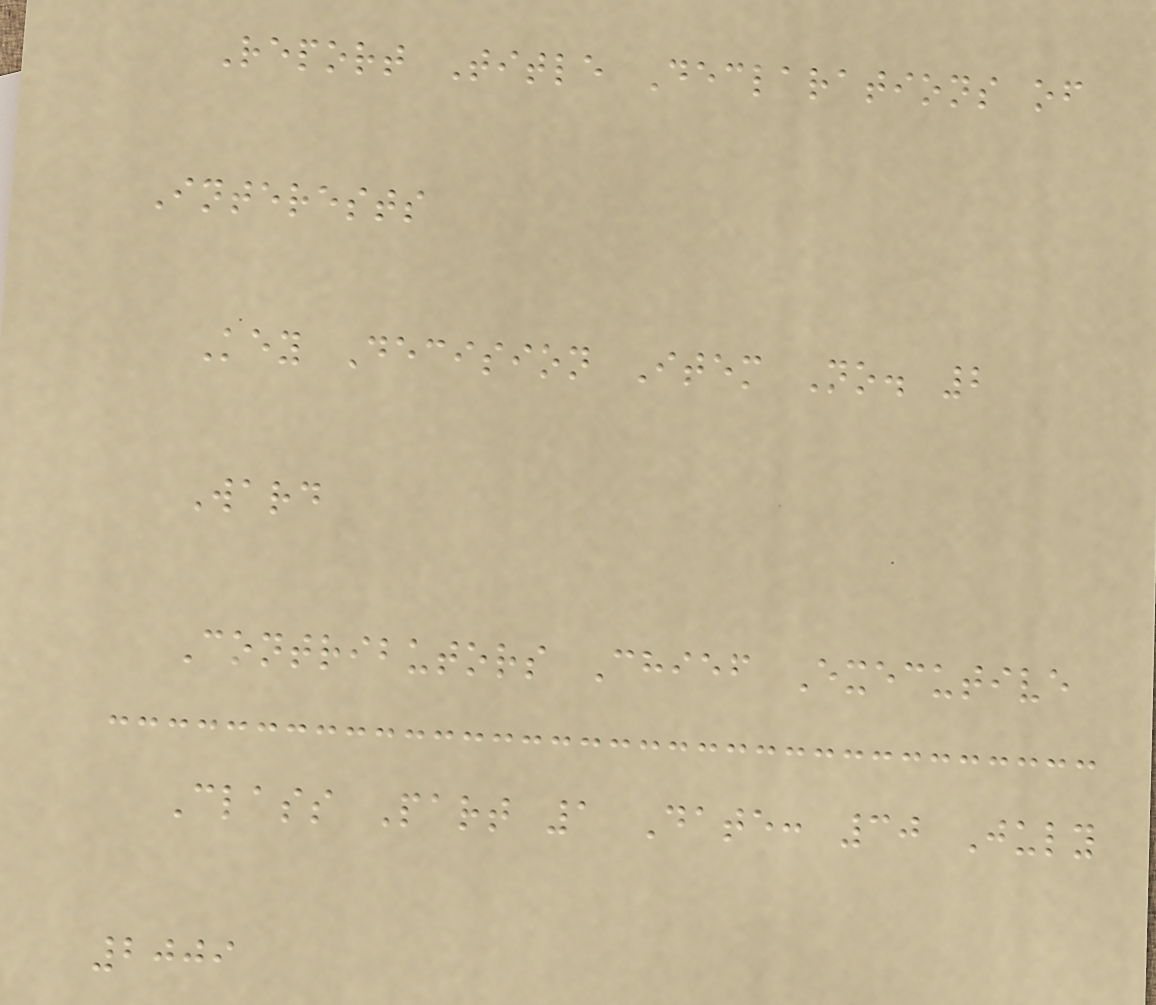Report Title Declarations of
Interests
Key Decision Item No. 2
Ward
Contributors Chief Executive
Class Part 1 Date: 30 July
2009
